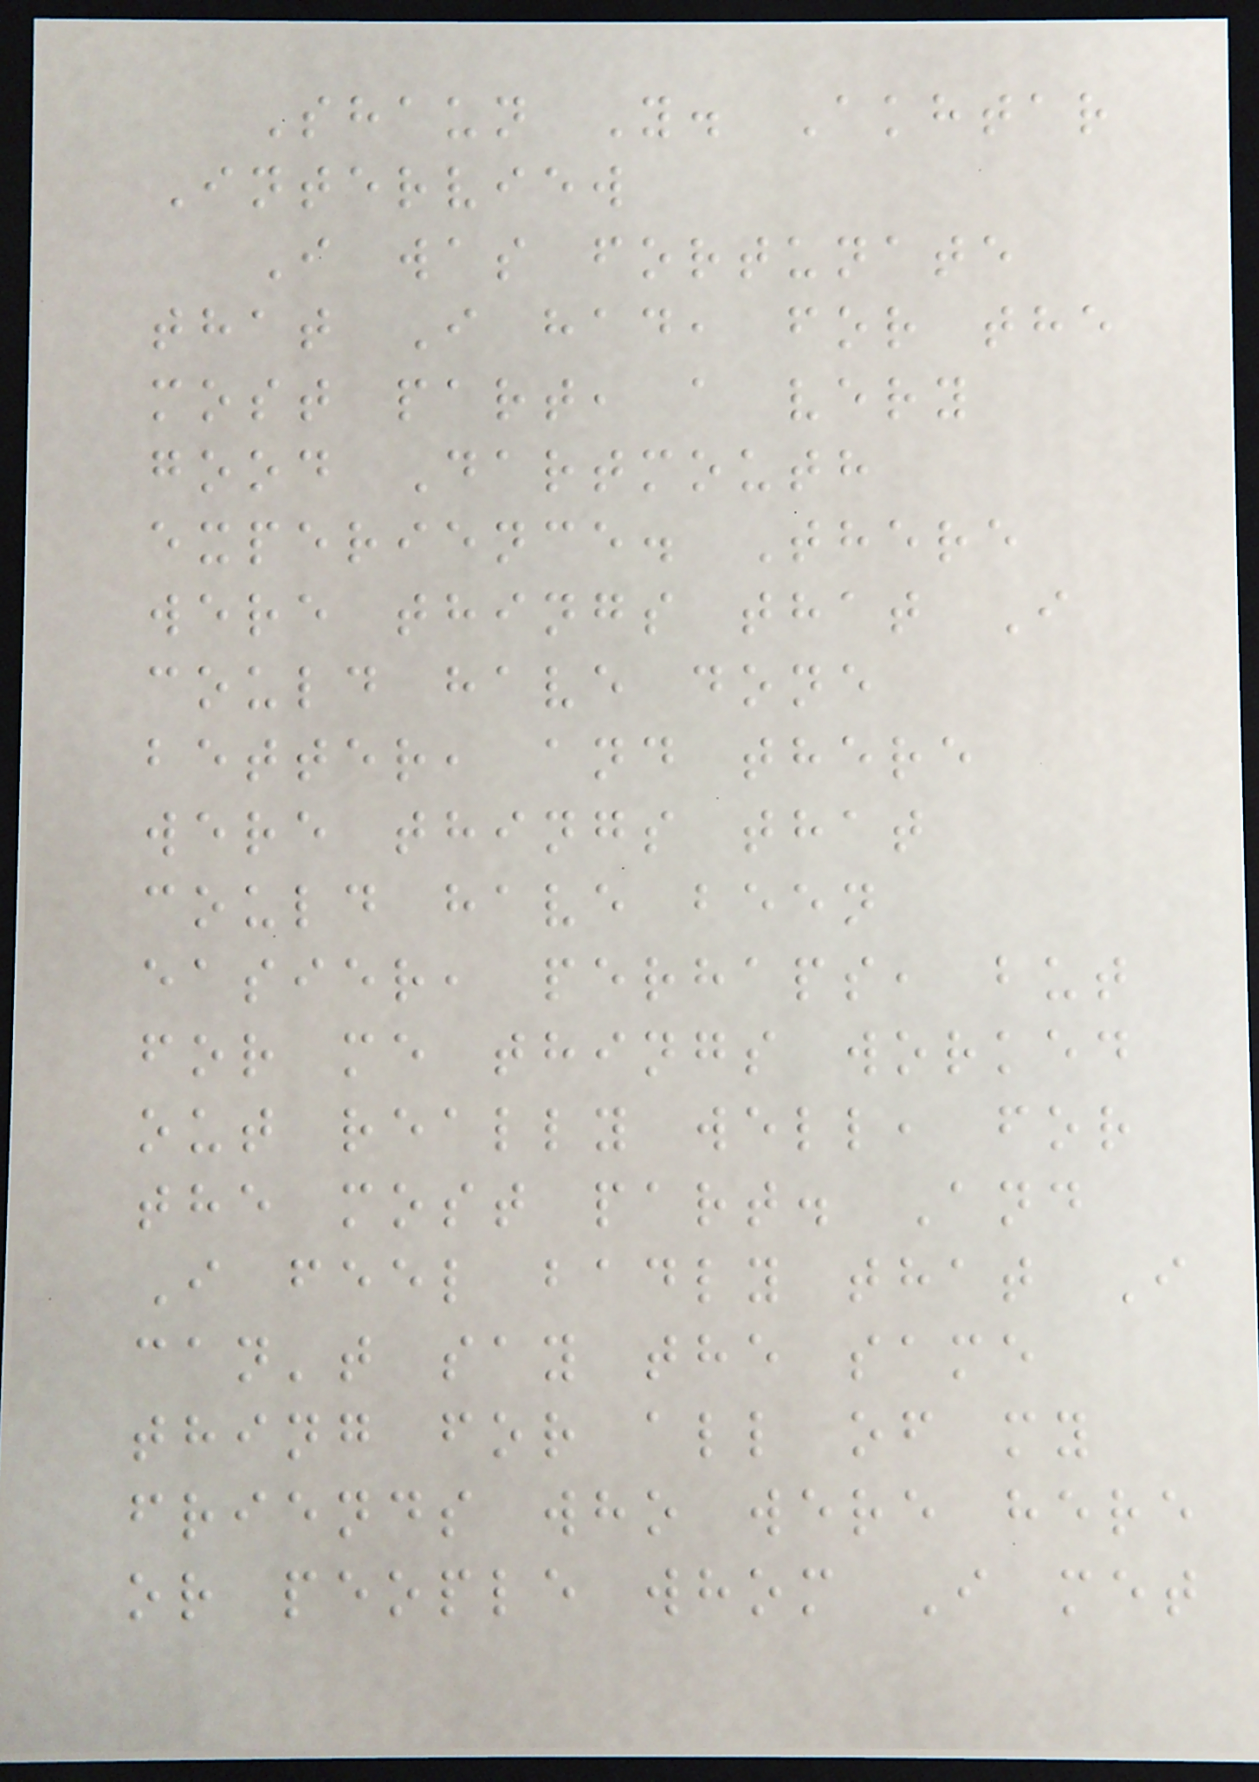Shaun Y. Akhtar
Interview
I was fortunate
that I had, for the
most part, a very
good Dartmouth
experience. There
were things that I
could have done
better, and there
were things that
could have been
easier, perhaps, but
for me things worked
out really well, for
the most part. And
I feel badly that I
can't say the same
thing for all of my
friends who were here
or people whom I met
